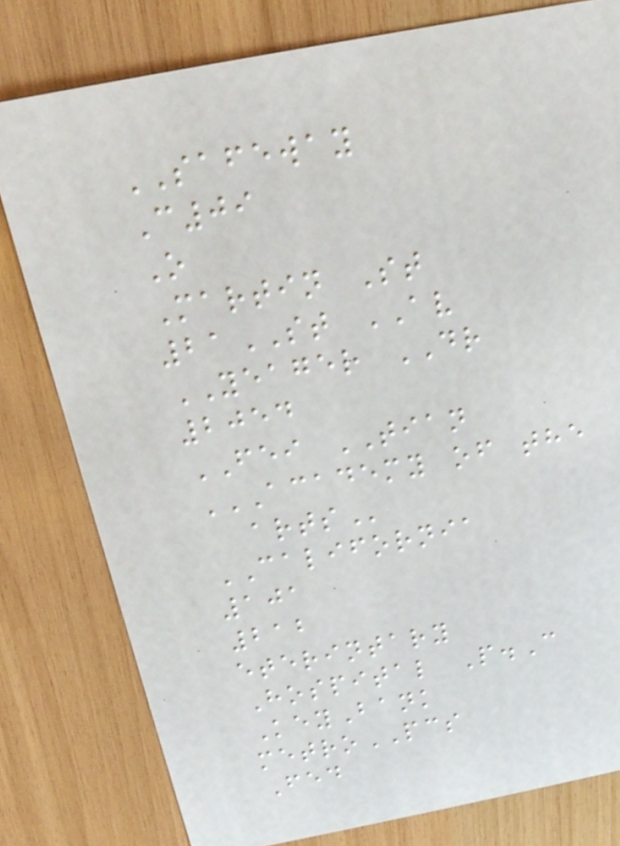SAFEWAY
C09
O
Martin St
21ST AV
YEAGER DR
2054
FEI TIAN
ACADEMY OF THE
ARTS
CALIFORNIA
101
212
eterintary
Hospital P.C
KeyBank
metroPCS
Fed
